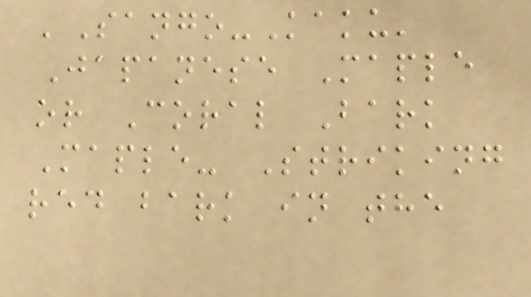'Sango-Kaku'
Japanese Maple
or Coral Bark
Maple- Striking
red bark in the
